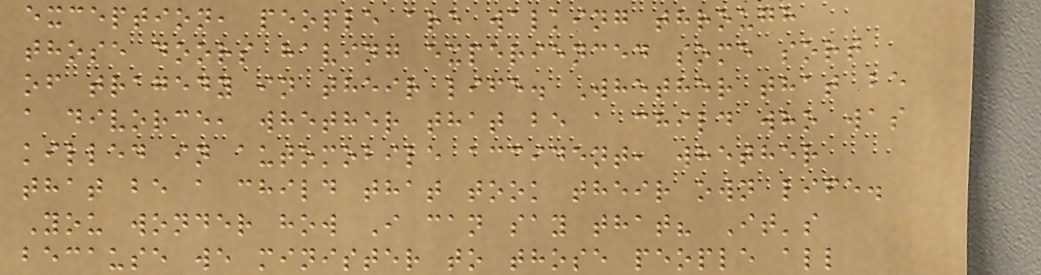exception, people are walking through
those doors having experienced some sort
of tragedy in their life. Whether that be
a divorce, whether that be a child who was
killed in automobile accident, whether
that be a child that took their own life.
You wonder how I can say that? It's
because we minister to those people all
